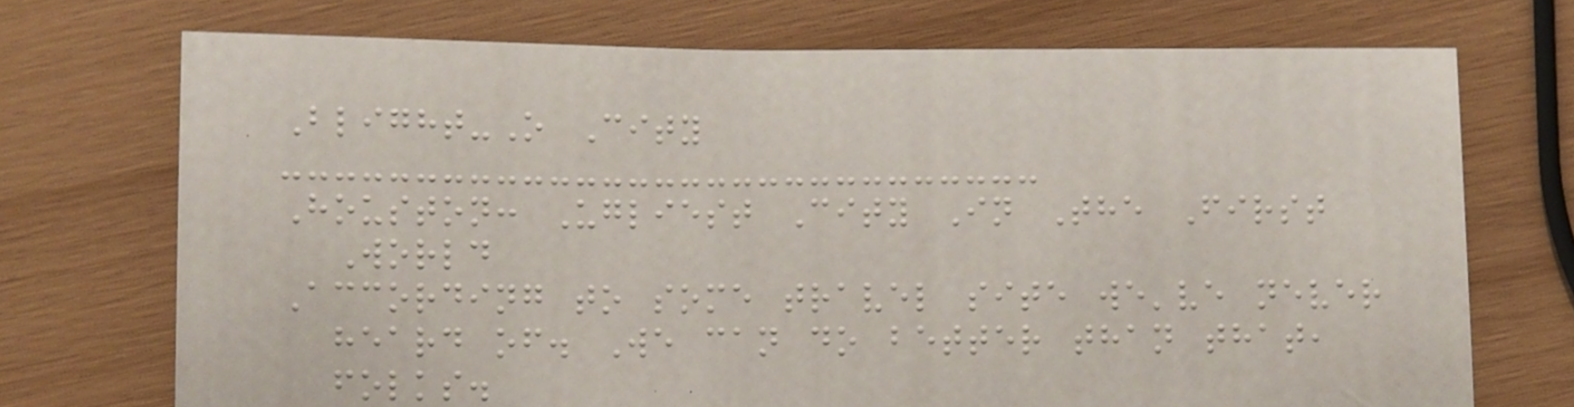Blight-O City
Houston: Ugliest City In The First
World
According to some travel site we've never
heard of. We can do better than that,
folks.
